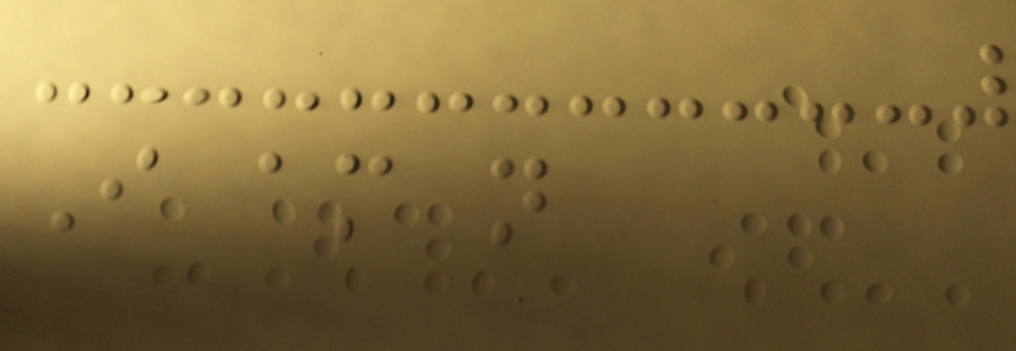I am not
